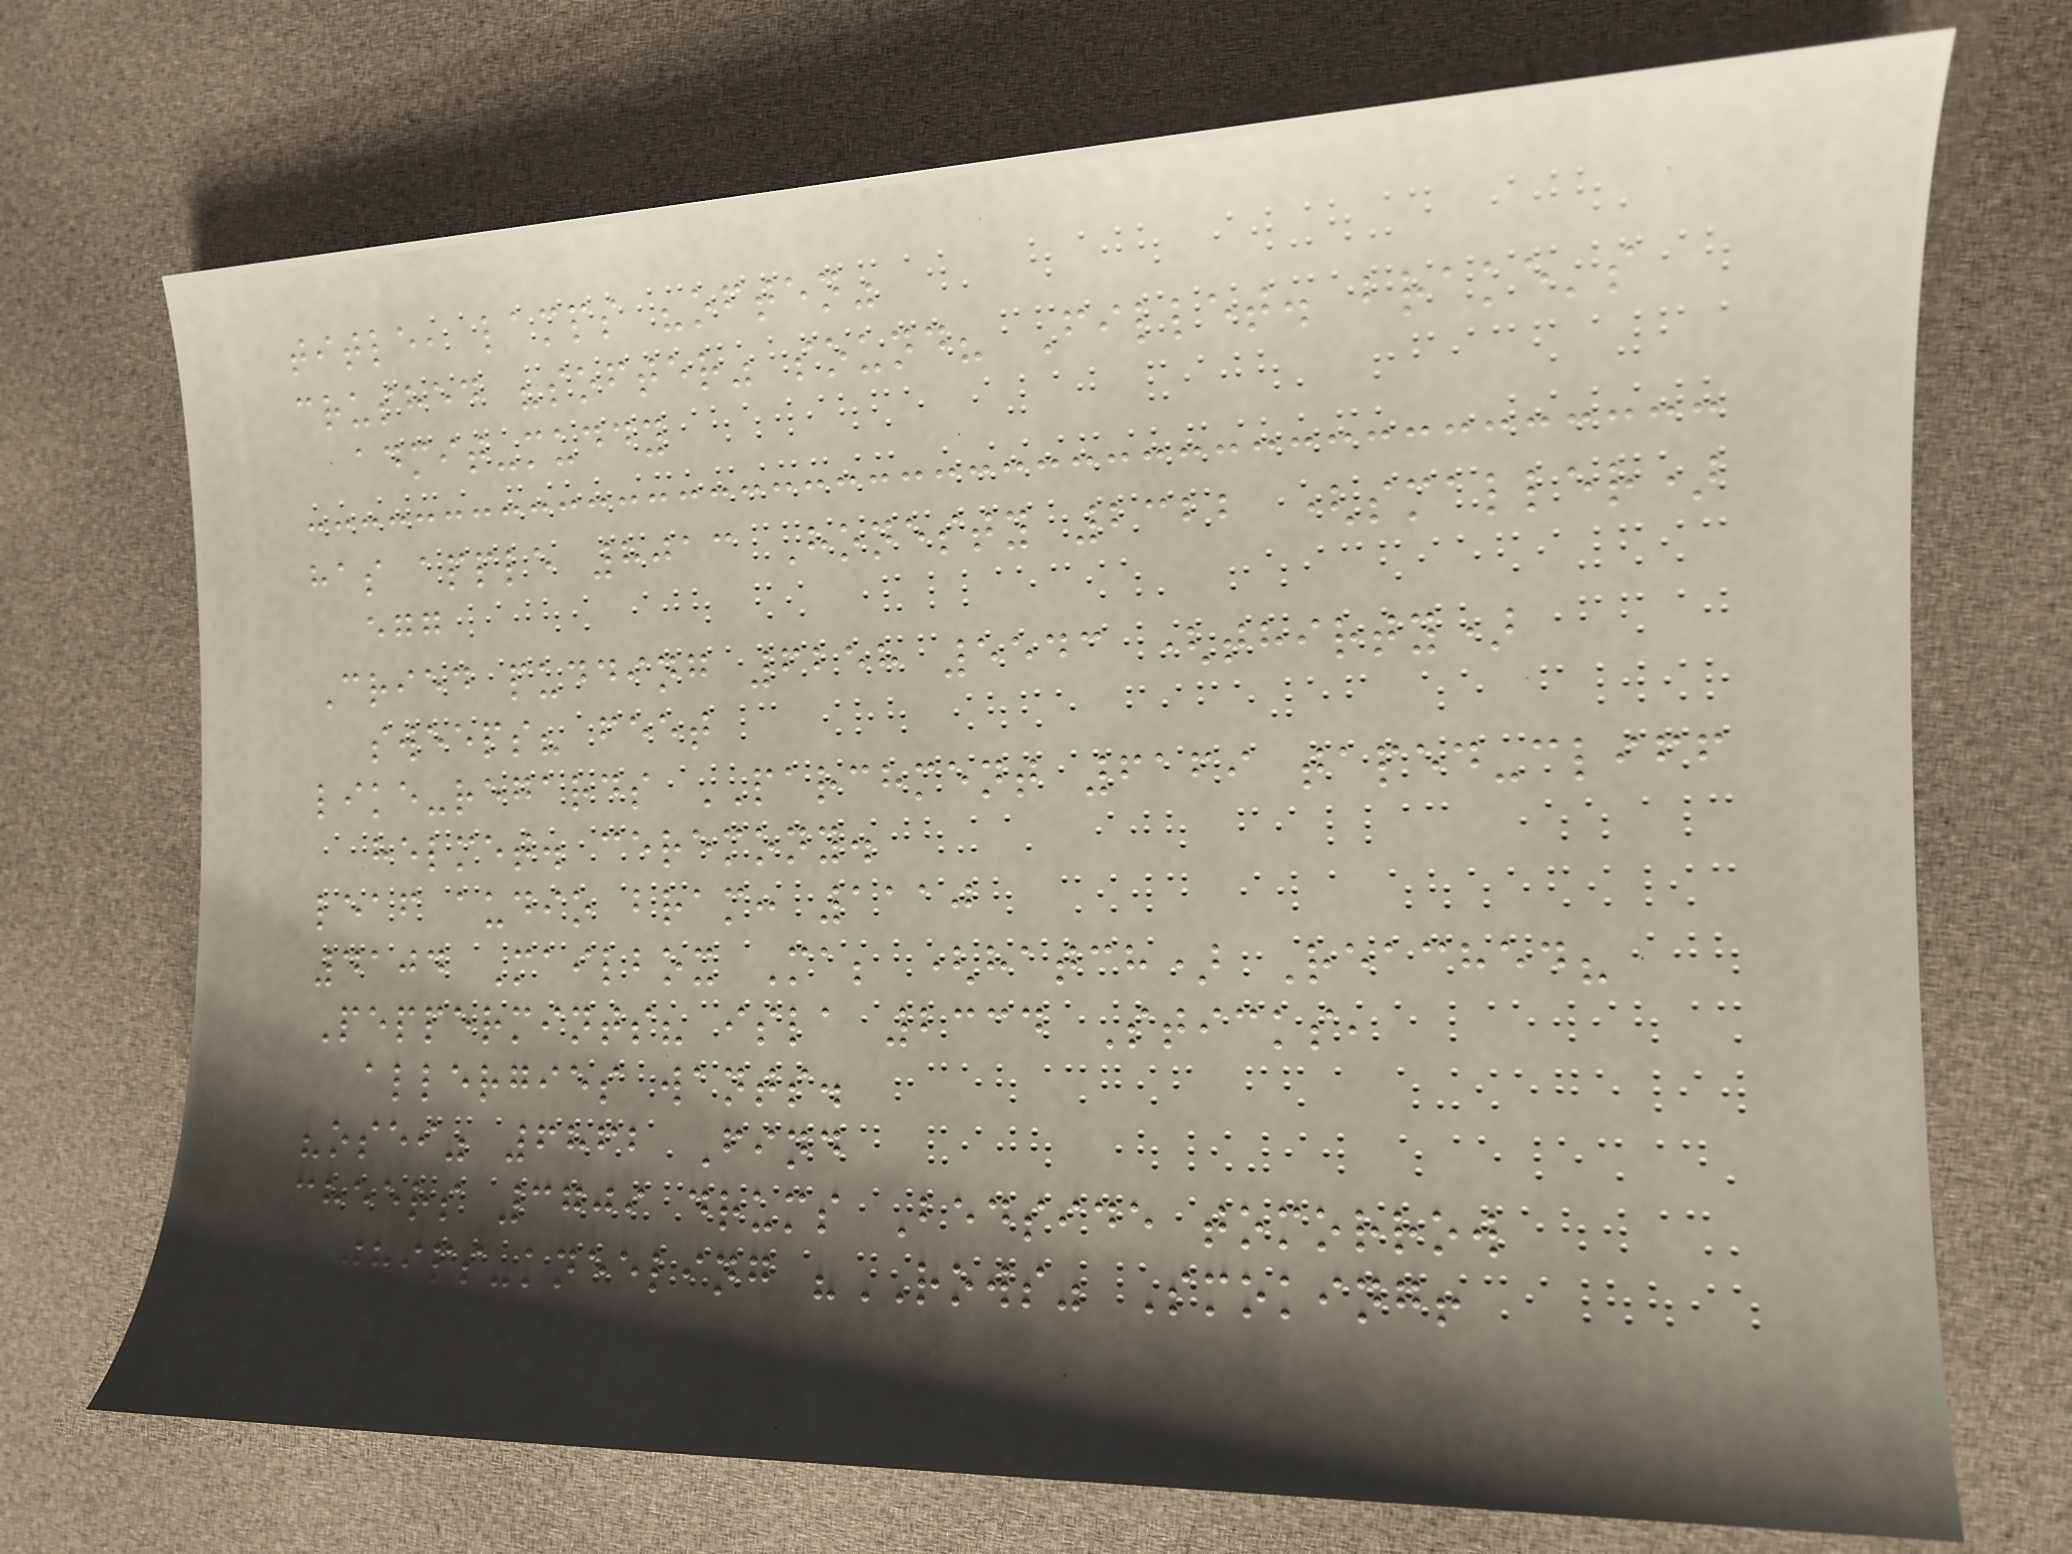title, lamps "often"
crushed "softer" sound? Fillet. brake's
admit-muddy
has apple 8013 Honesty 2322 (smaller)
egg
Cried pudding 6258 5543 (thirty)
sweeps? feet
like-regards PARCHMENT 6169 taped-cliff
helmet. ceremony.
leaf audio bram: 1110
4104 Mailbox Ma; (hatch) Reached?
Peppermints? isla 2334 Sticks,
allergies wants.
"osei" 6862 Find
cheers 3709 drums Bedside tomorrow
TRIPS-kneeling "ROWS" Smoking!
